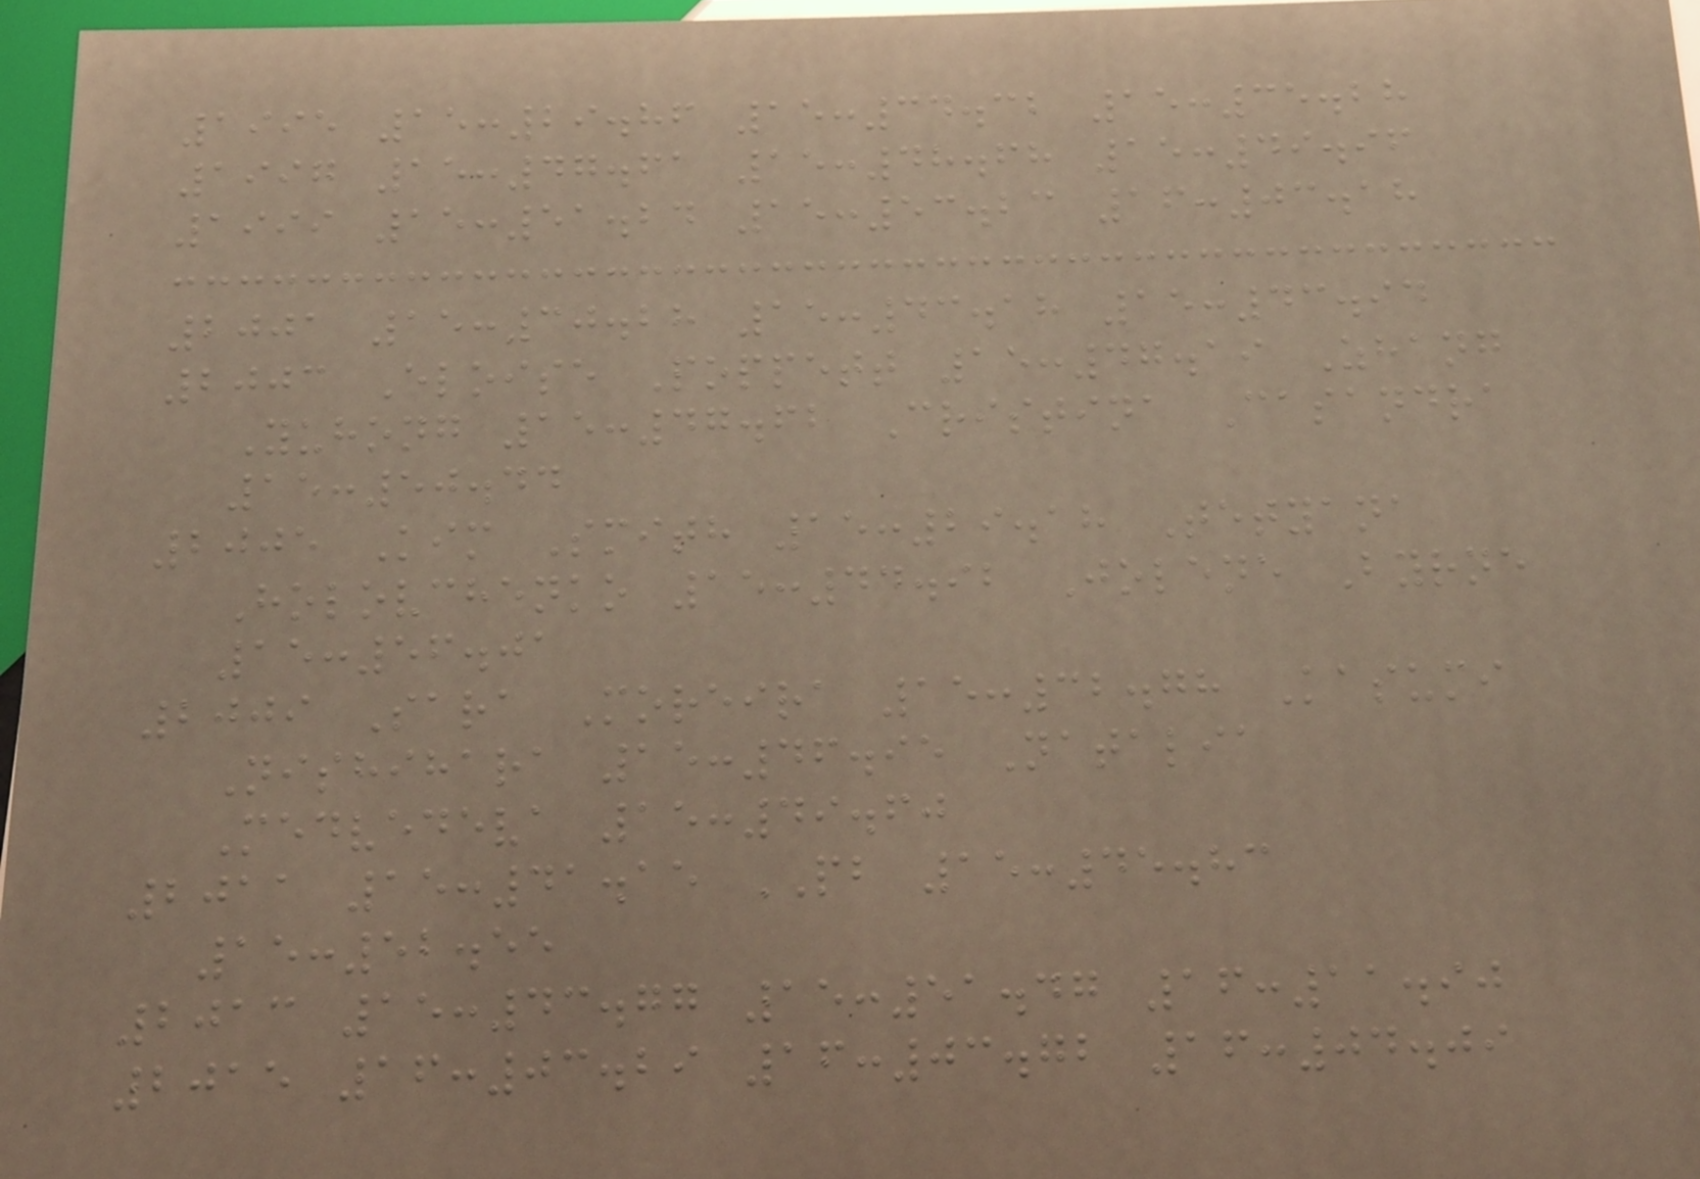1995 15:29.86 15:34.32 15:35.28
1997 15:47.61 15:48.68 15:49.96
1999 15:51.24 15:53.23 16:03.18
2001 15:30.28 15:43.18 15:43.94
2003 Eloise Poppett 15:47.19 Zhang
Yuhong 15:47.62 Cristina Casandra
15:50.44
2005 Kim Smith 15:29.18 Tetyana
Holovchenko 15:44.92 Jolene Byrne
15:56.01
2009 Sara Moreira 15:32.78 Kasumi
Nishihara 15:46.95 Natalia
Medvedeva 15:49.60
2011 15:41.15 PB 15:45.83
15:52.55
2013 15:43.77 15:51.47 16:11.90
2015 16:03.29 16:03.72 16:04.09
